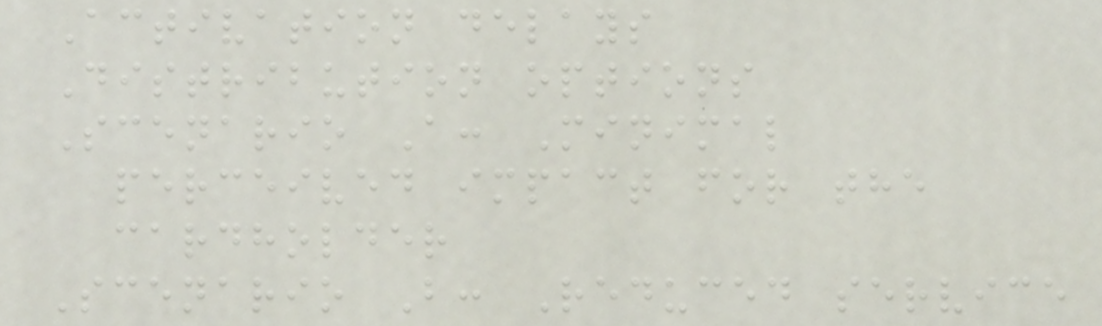Activation delays
Distribution options
Scenario A: Minimal
perceived impact for the
cardholder
Scenario B: Reduced service
